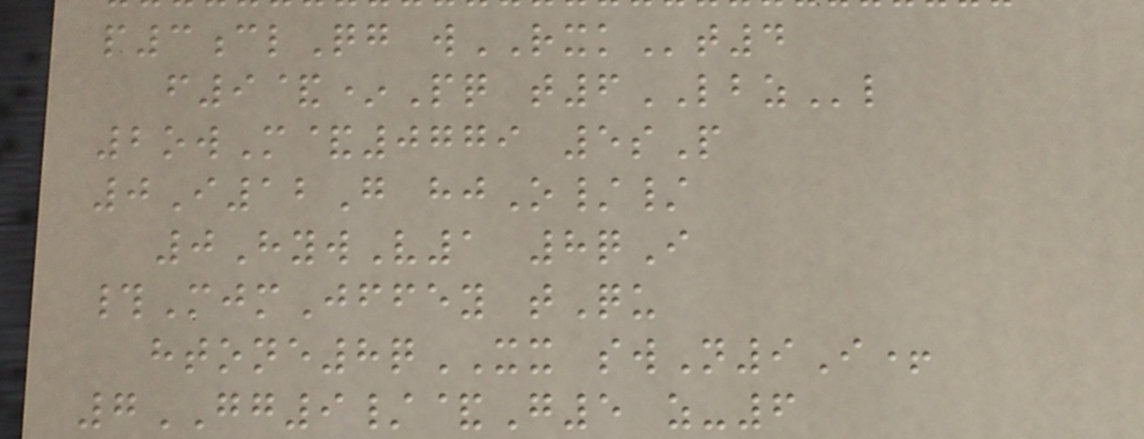p3clQg wRXKt4
f9&*Pq t6LBZl
2owM&0779 5sP
0I12G hjO//
0HywV1 8qI
#MjmJffey tQu
htone8qXX swN9I+
7GG9/&G5 z-6
